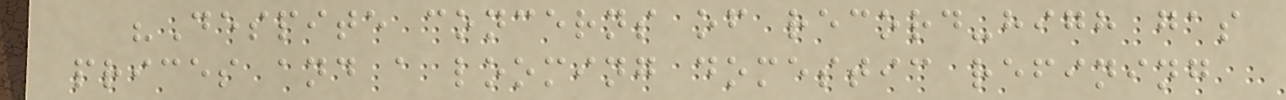"Despite concerns of record-high gas
prices and a looming domestic refining
